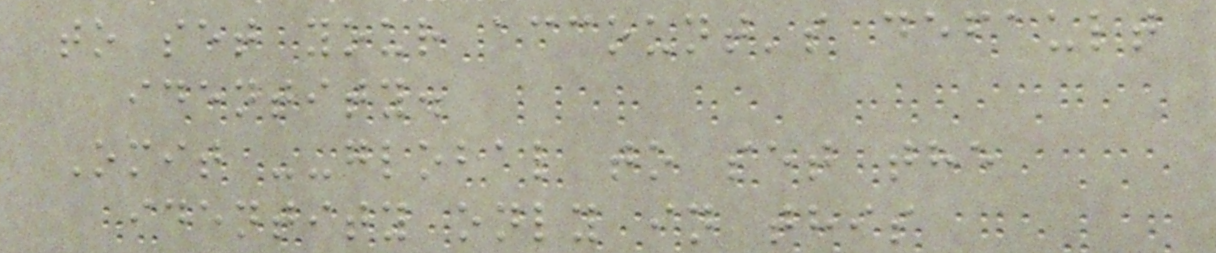to set your account's default
identity.
Omit --global to set the
identity only in this
